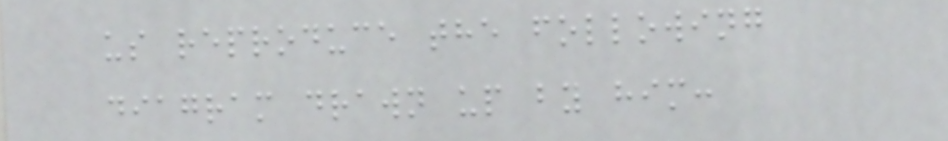us reproduce the following
diagram drawn up by him:
